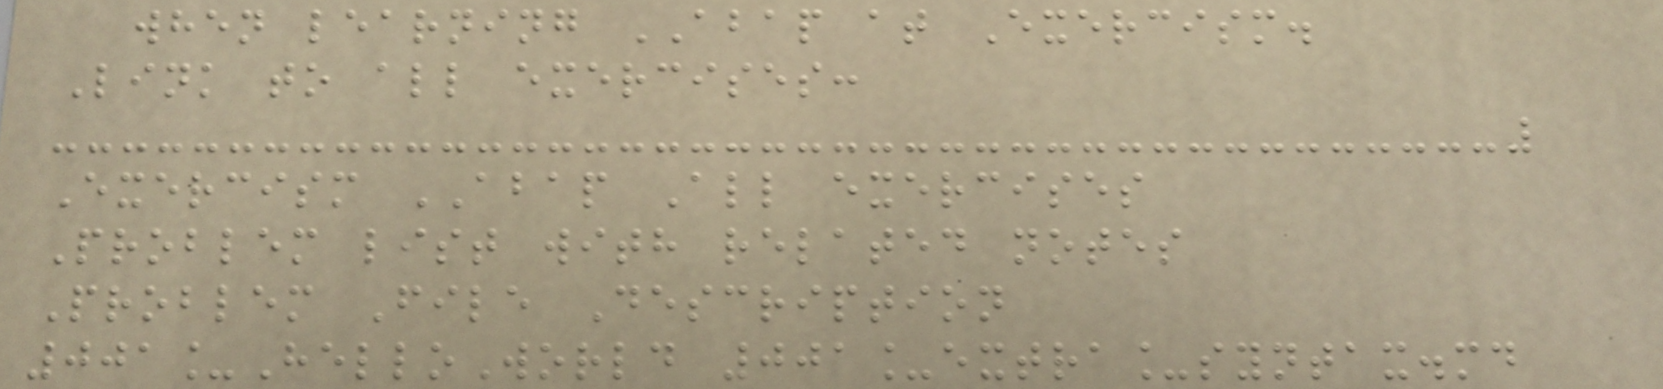when learning ABAP at Exercism.
Link to all exercises:
Exercism ABAP All exercises
Problem list with related notes
Problem File Description
001_HelloWorld 001_extra_syntax.md
